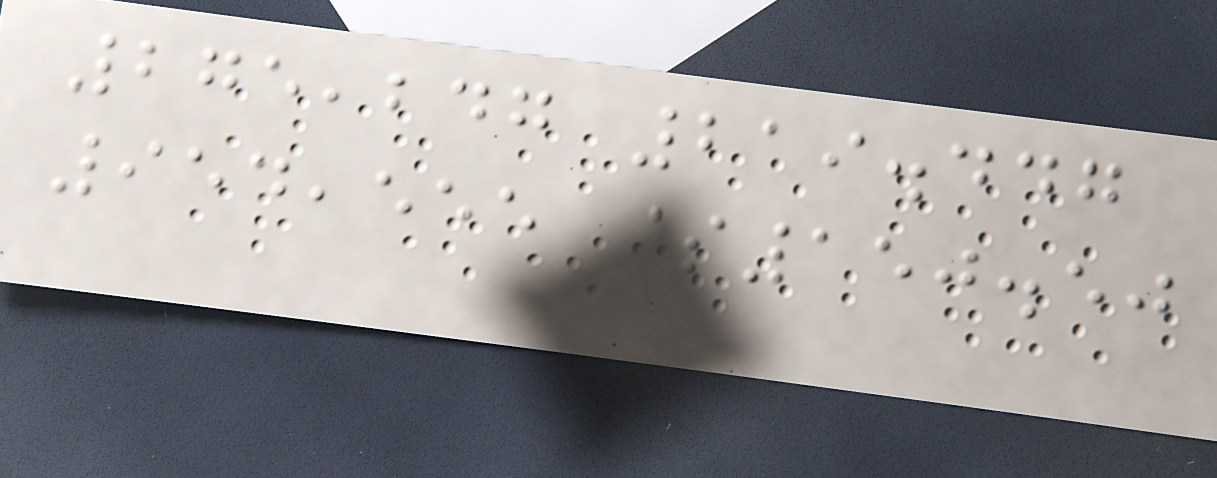275,247 219.447
954,555 $150.50
